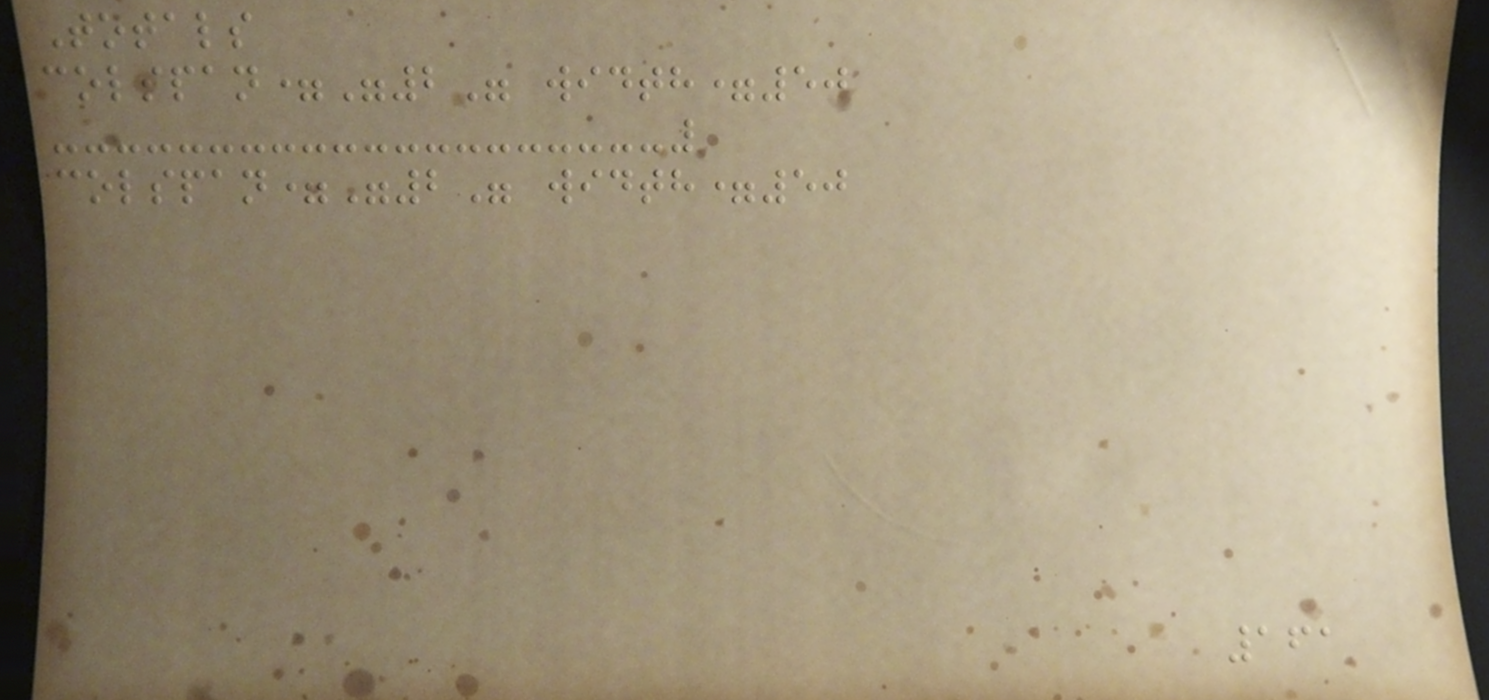Totals
colspan="2" width=50
colspan="2" width=50
161
